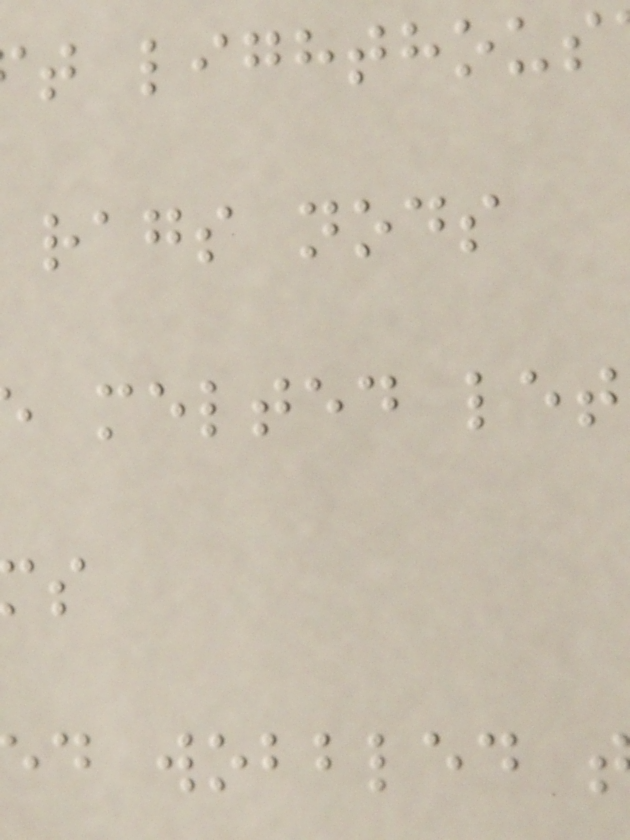t lighthous
rags nods
melted let
d wobbled
